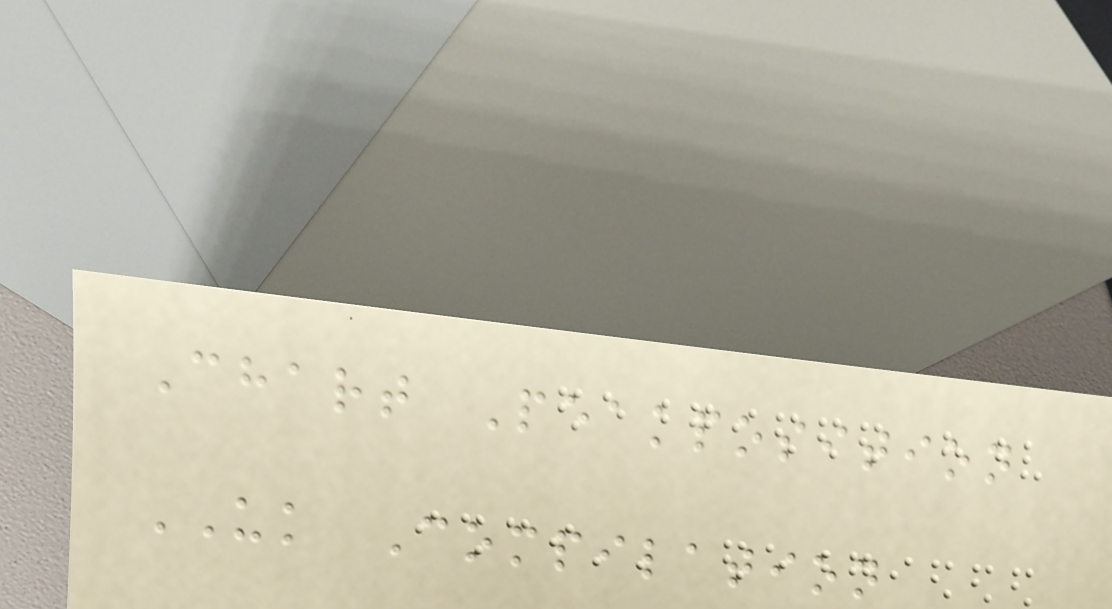Chart Peakposition
UK Compilation
